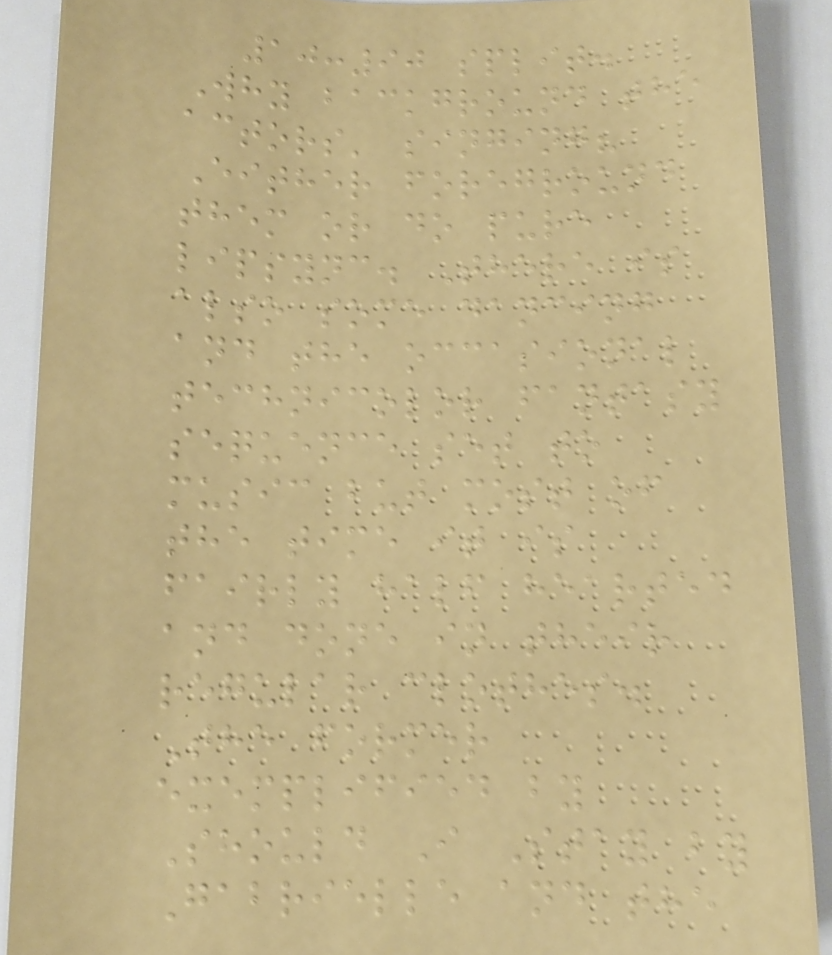10:90 split.
Why background the
actors' singing?
Either foreground
them or do pure
lipsync. There is
also some dancing
and the occasional
technicolor fantasy
sequence set to
music but most of
the time it is
fairly half hearted
and done in their
regular clothes.
The former
exemplified by
Should I Stay by
Gabrielle and the
